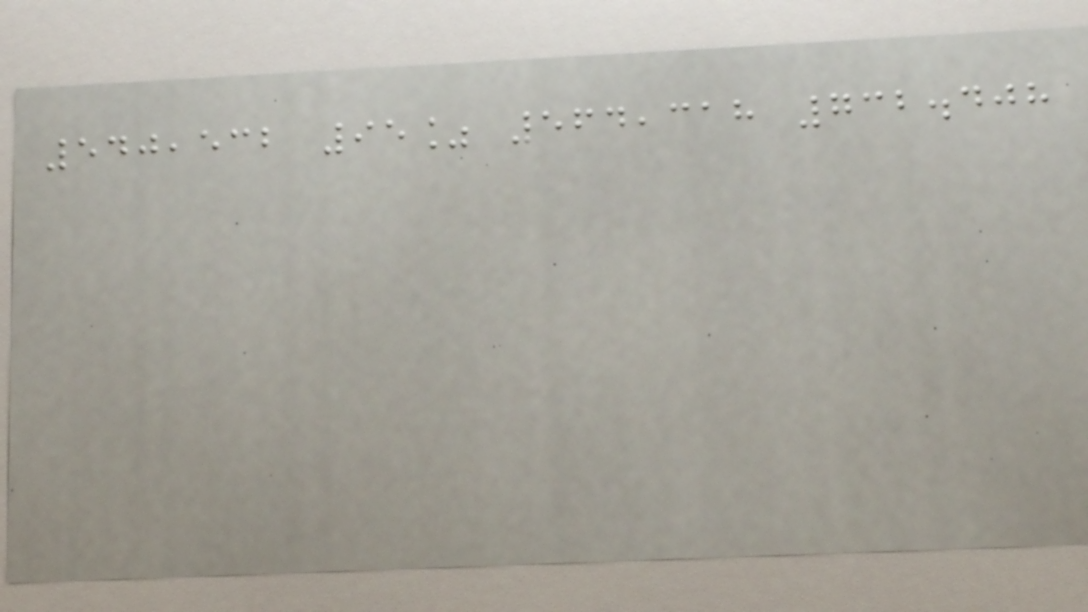540,532 95% 564,318 732.408
